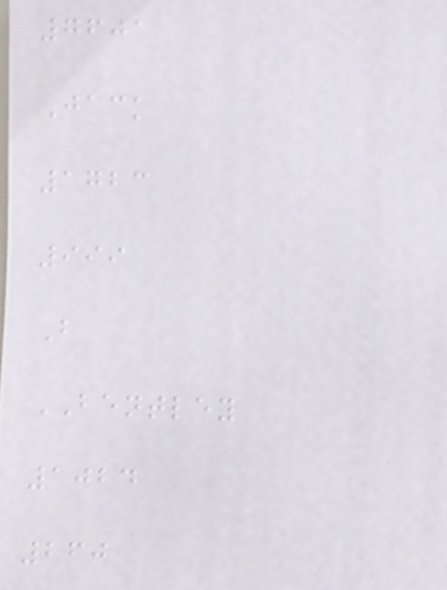7601
Jack
1723
999
B
BENTLEY
1024
260
